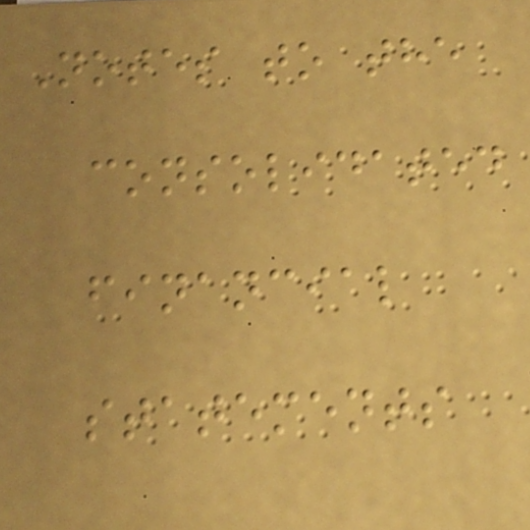Notes to the
consolidated
financial
statements
